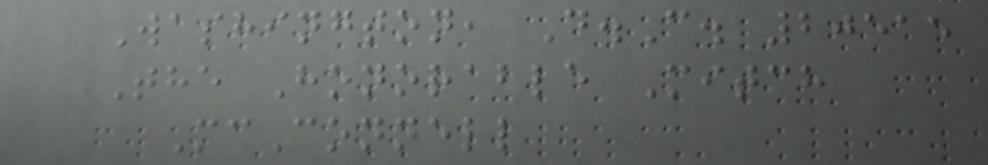Washington, D.C. 20515
The Honorable Mitch
McConnell
